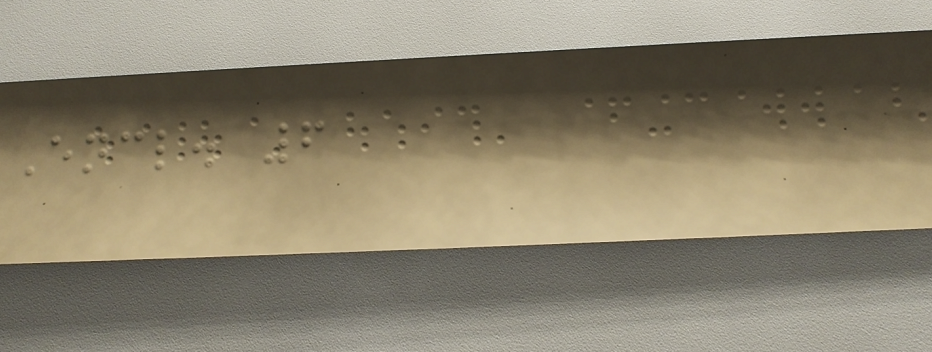Encl. 6
